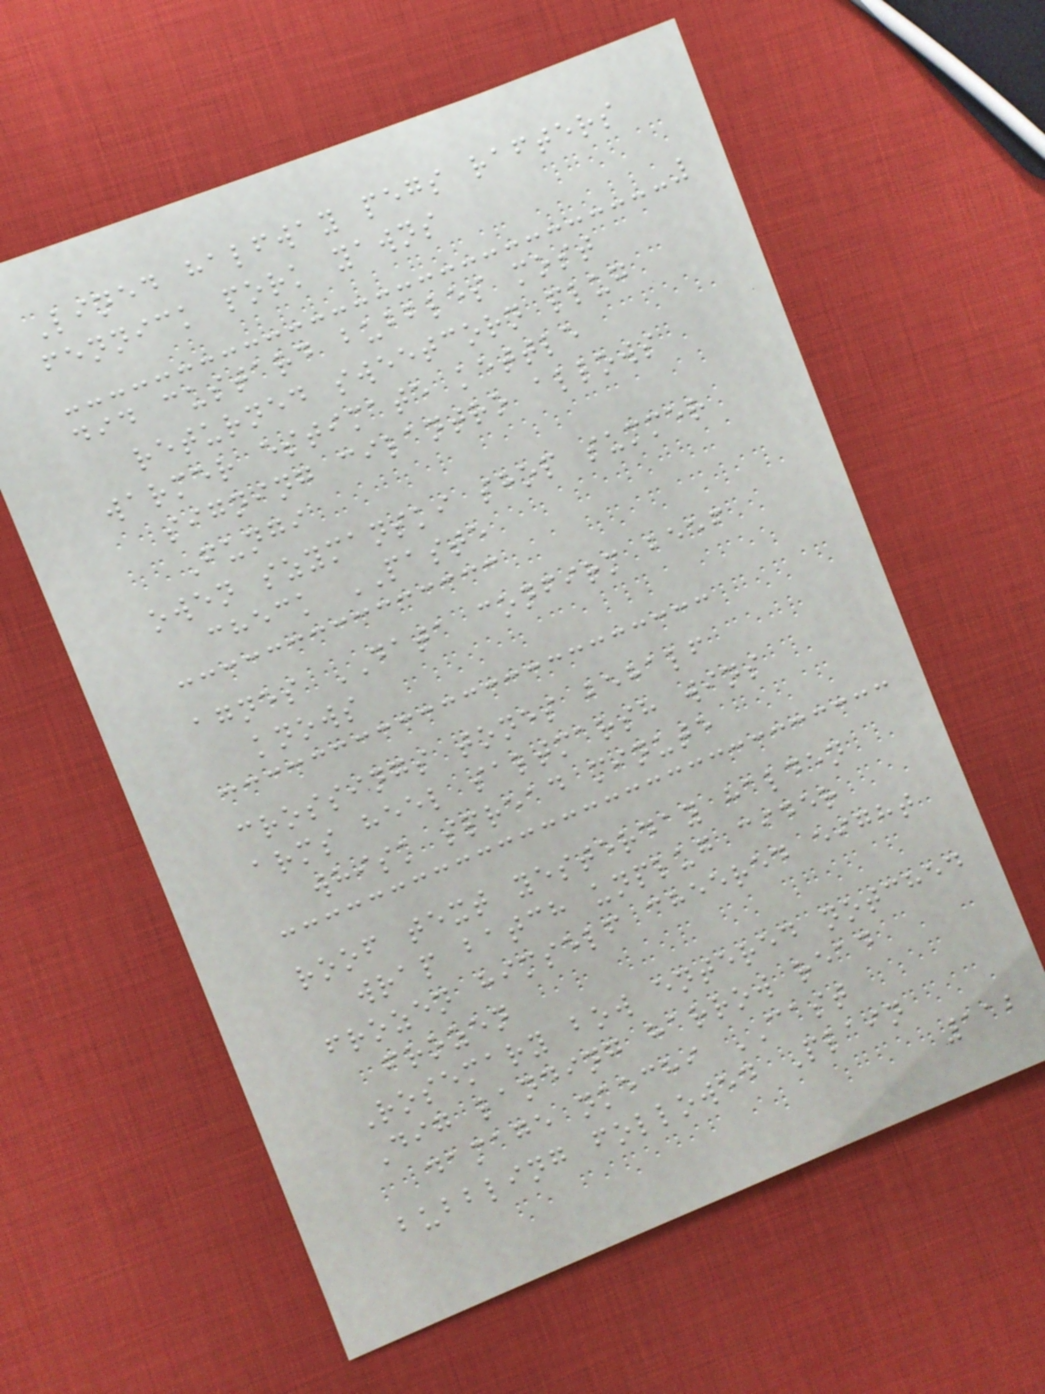Lined halfway pegs rafters
fennick pork yawns
did custard bubbles most
returned sweetcorn plug
warmer estimate kettle
signing cilantro allows
Fungi
owen szymanski shop summer
check PASTE
agnes DATA confirm beef
knows
crossings tones behalf
arms heel saltmarsh wins
whisk spread minute
roof text yesterday halden
wrap batch unplug cider
frozen himself cheered eight
frozen
Rosemary bow entered notched
Dig landing harrow read
damage nkechi CAST
bubbling followed Plain
112
